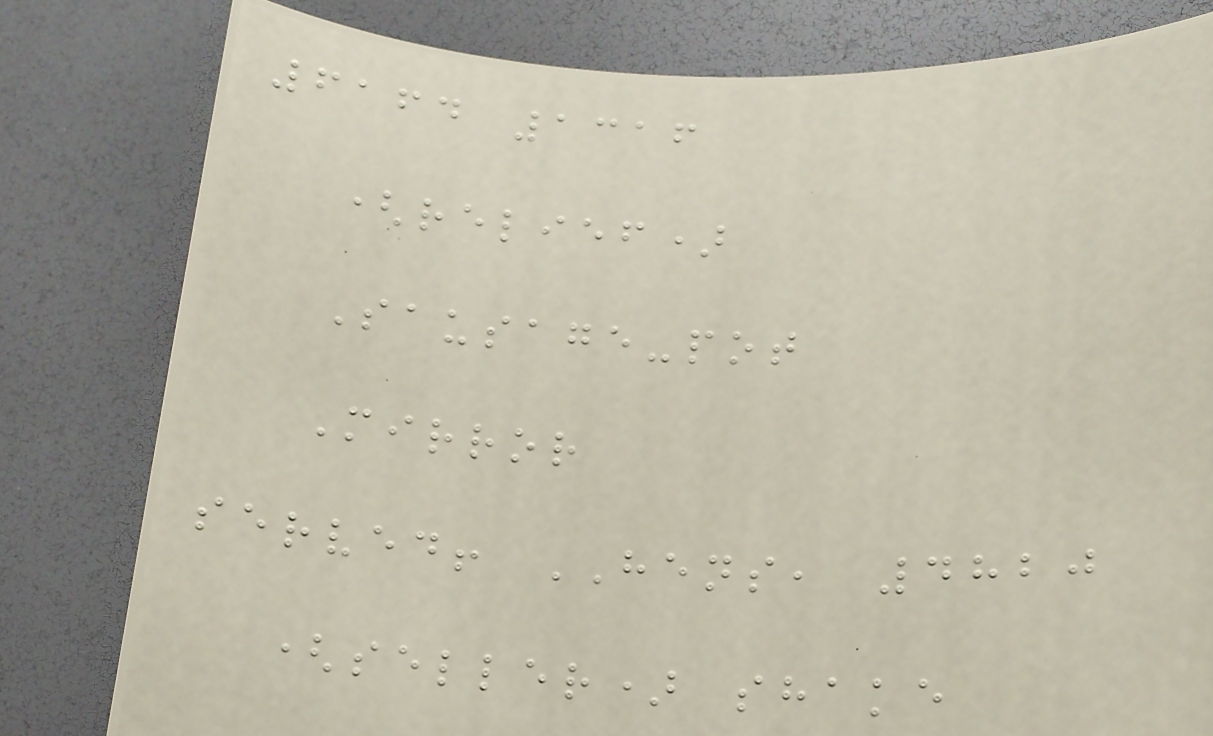6164 1316
(relief)
Sausage-pot
Mirror
served! HENS, 4820
(seller) shake
